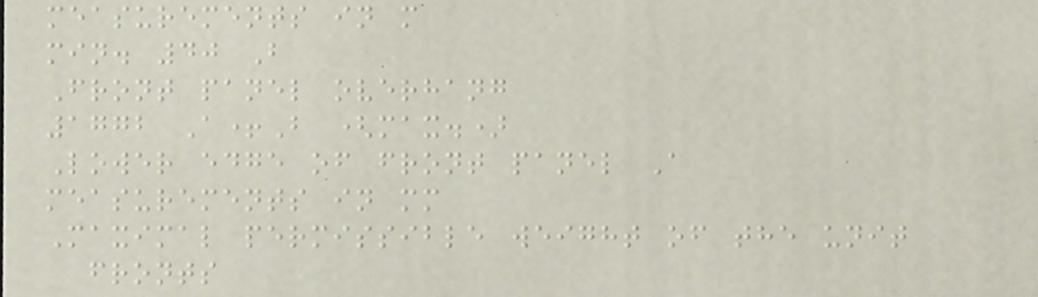measurements in m
min. 40 B
Front panel overhang
1772 A+B (max.)
Lower edge of front panel A
measurements in mm
Maximal permissible weight of the unit
fronts
